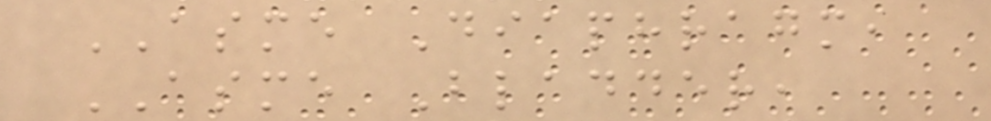ASME Diaphragm,
ASME Bladder,
